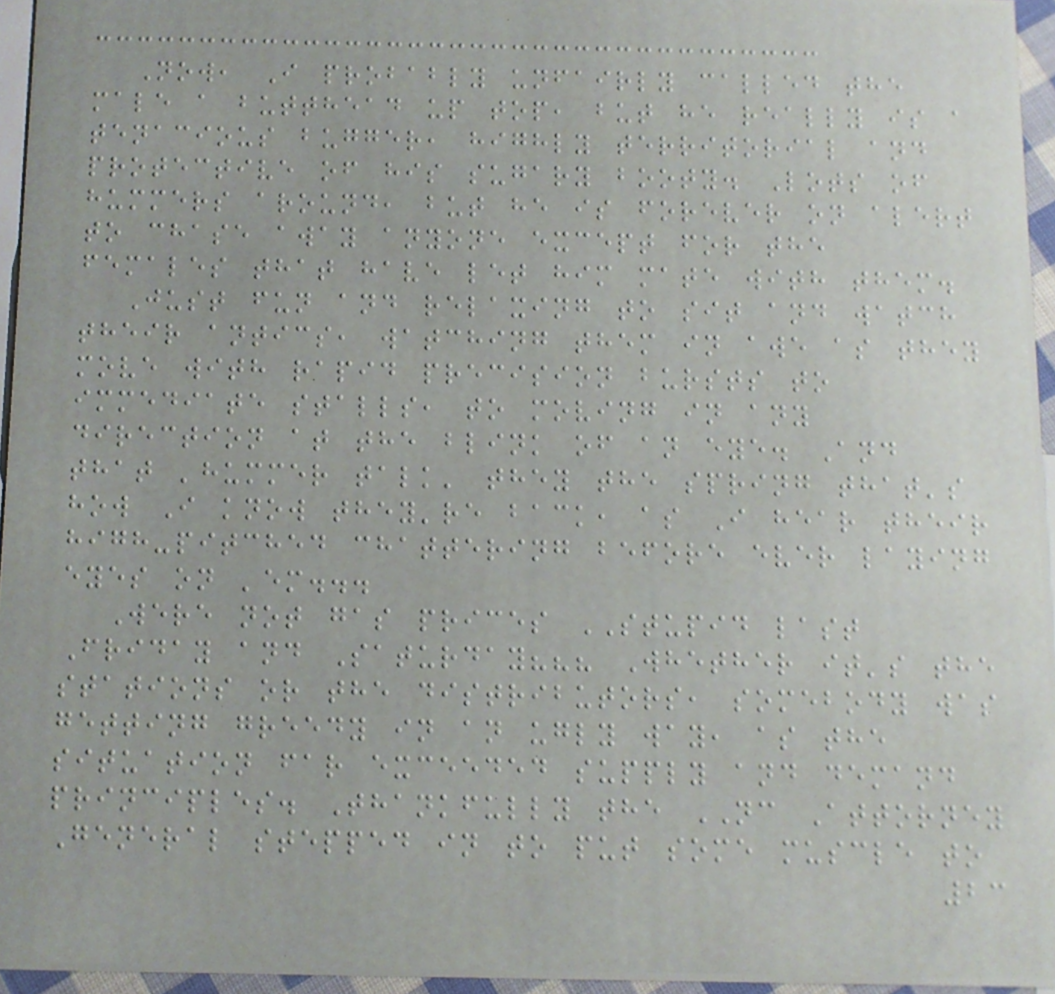Now, I probably unfairly called the
male a butthead up top, but he really is a
tenacious bugger, highly territorial and
protective of his sugary booty. Lots of
hummers around, but he is forever on alert
to chase away anyone except for the
females that have let him mate with them.
Just fun and relaxing to sit and watch
their antics, watching them in awe as they
move with rapid precision bursts to
immediate stalls, to moving in any
direction at the blink of an eye. And
that 'hummer talk' they the spring that's
how I know they're back, as I hear their
high-pitched chattering before ever laying
eyes on 'em...
Were not gas prices STUPID last
Friday and Saturday??? Whether it's the
stations or the distributors, somebody was
getting greedy in an ugly way, as the
situation far exceeded supply and demand
principles. Thankfully the NC Attorney
General stepped in to put some muscle to
23
